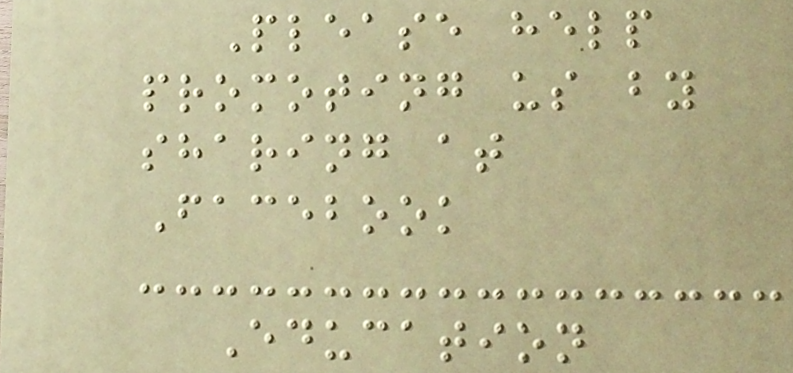Please help
promoting us by
sharing at
Facebook
Education
